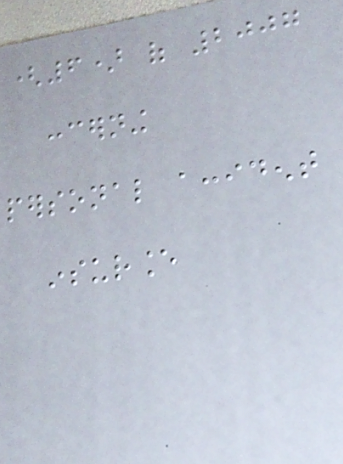(6) of 2007
concerning
personal accident
insurance
